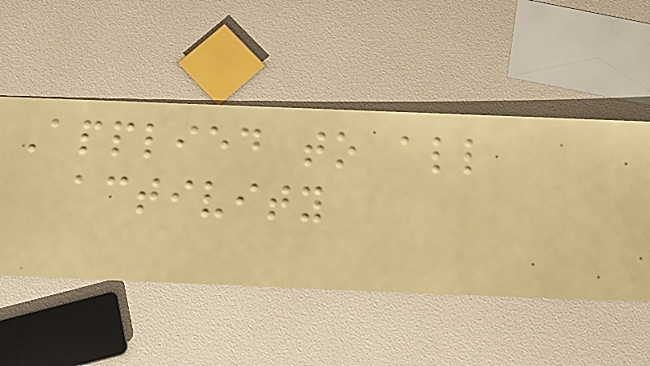Applied to all
activity
